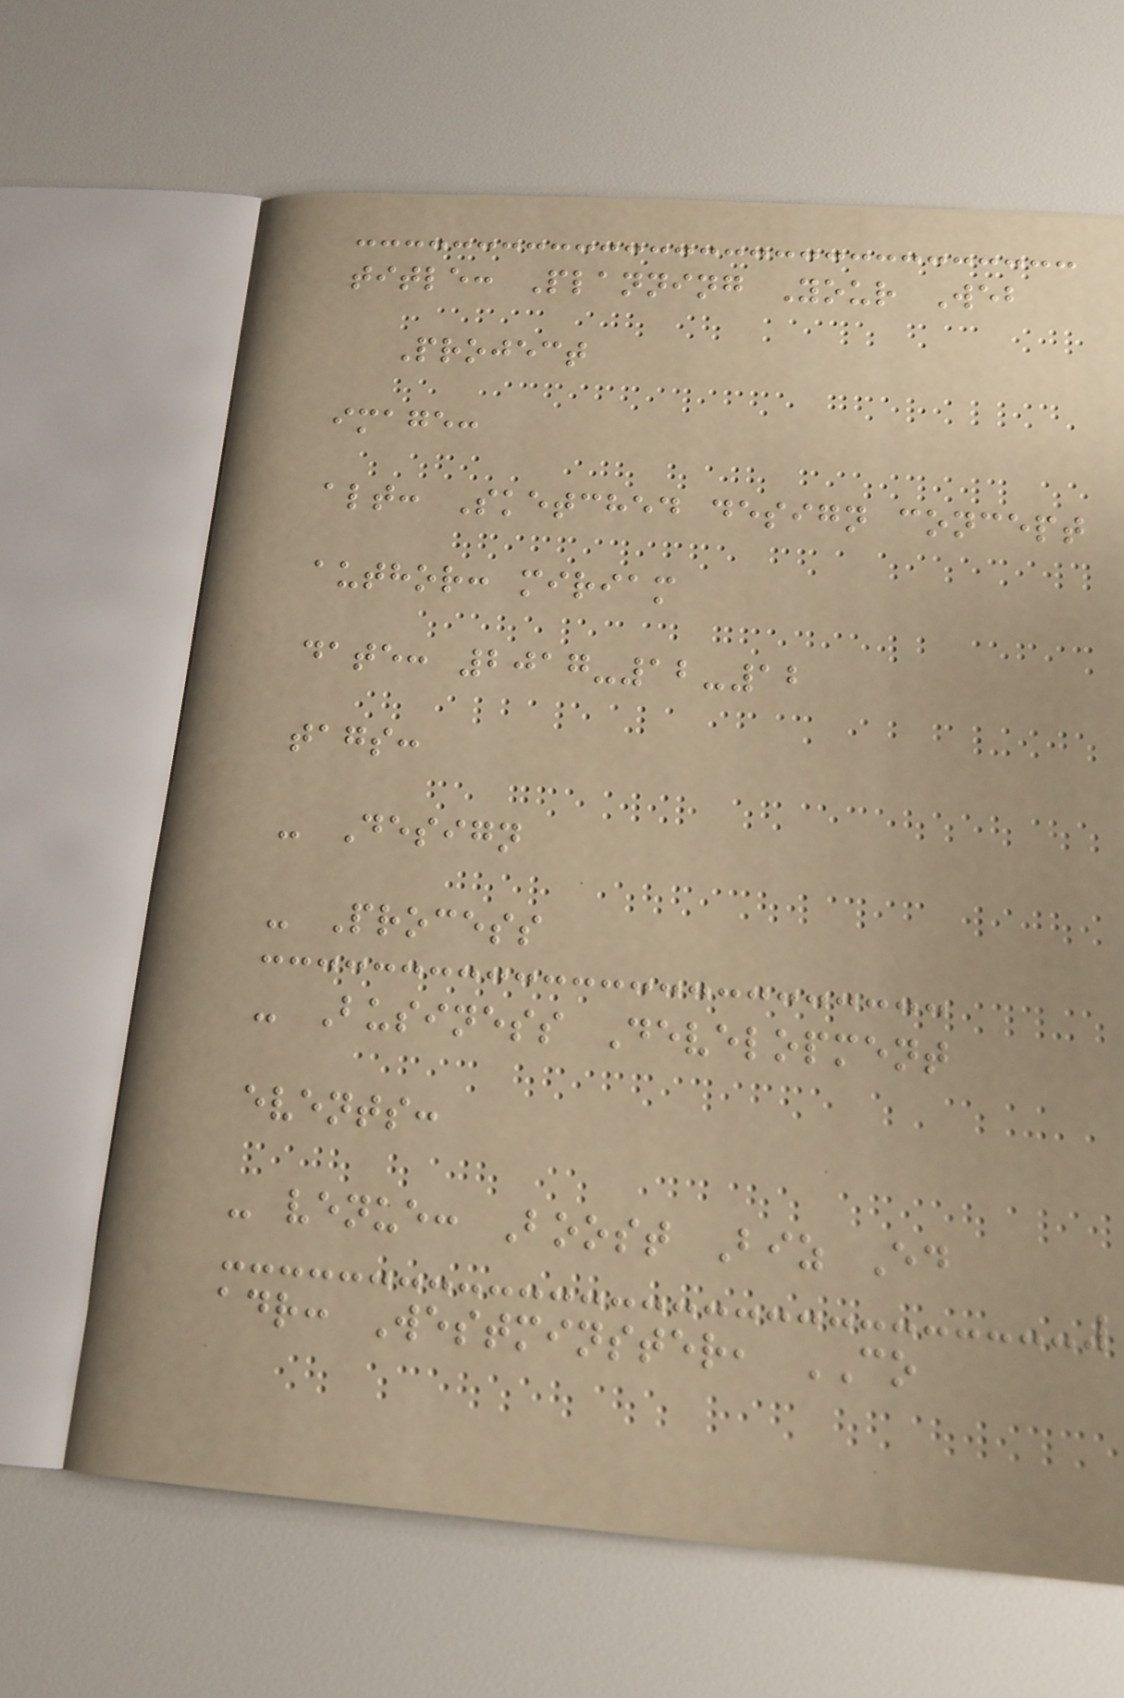title: Planning Your Web
Project
image:
alt: Sketched design concept
author: miriam
date: 2017-12-12
tags:
- Design
- Process
- Business Development
events:
- venue: Boost Biz Ed
adr: Westminster, CO
